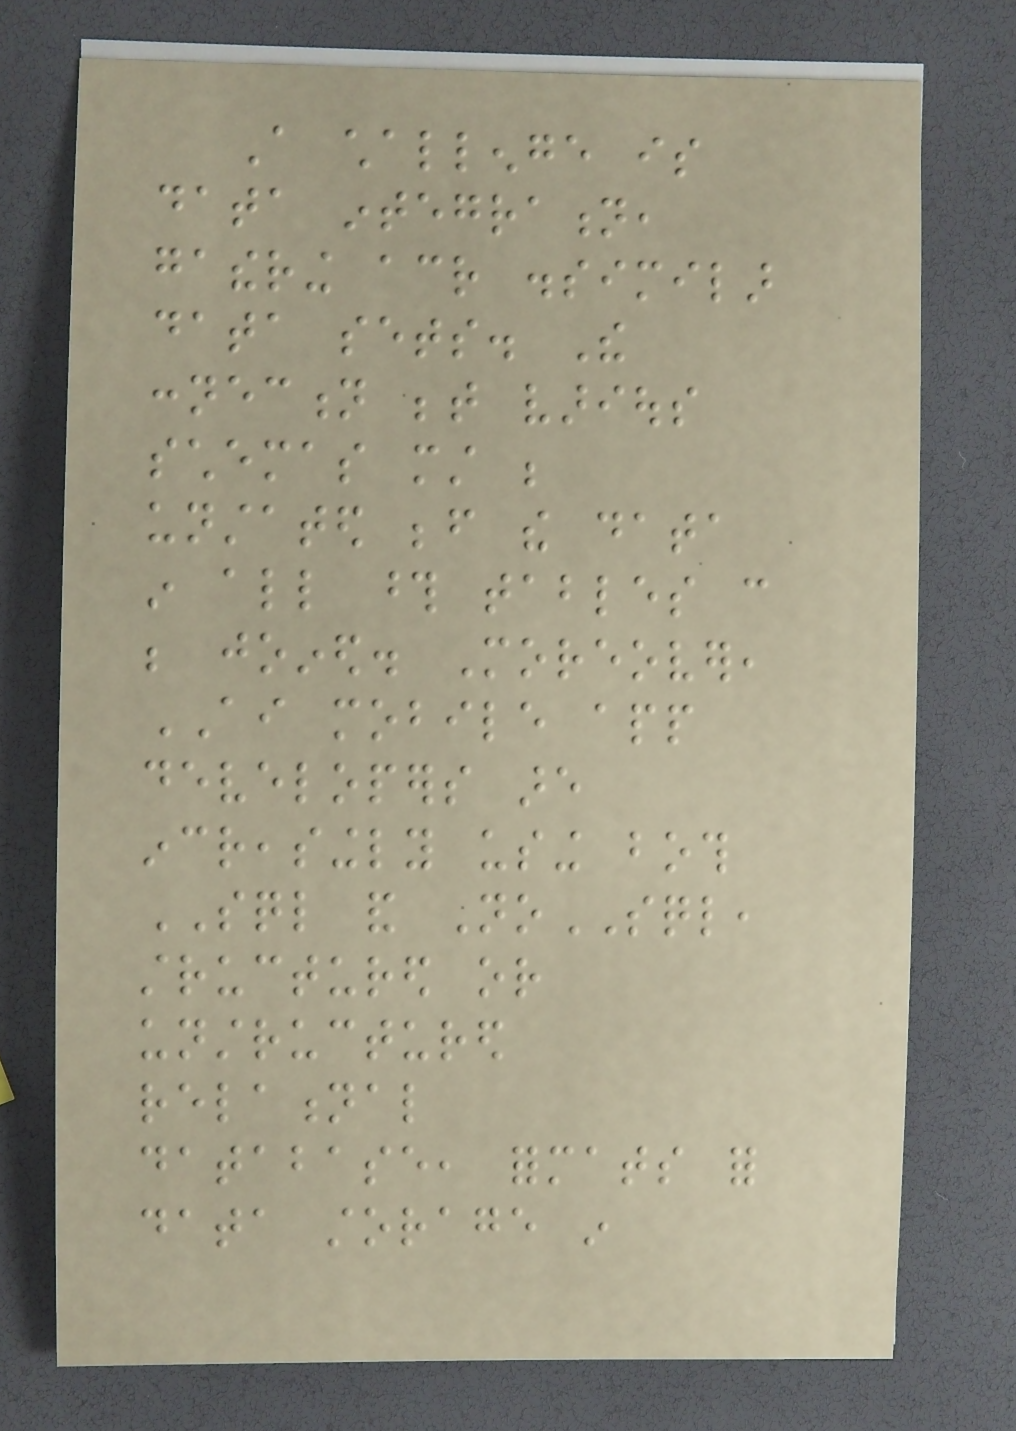A challenge is
data integration,
gathering across dissimilar
data sets. The
connection between various
schemas must be
unstated before the data
in all those tables can
be joined. Moreover,
AI mobile app
developers are
increasingly using both
SQL and NoSQL,
structured or
unstructured
relational
database, formats for
data storage in
